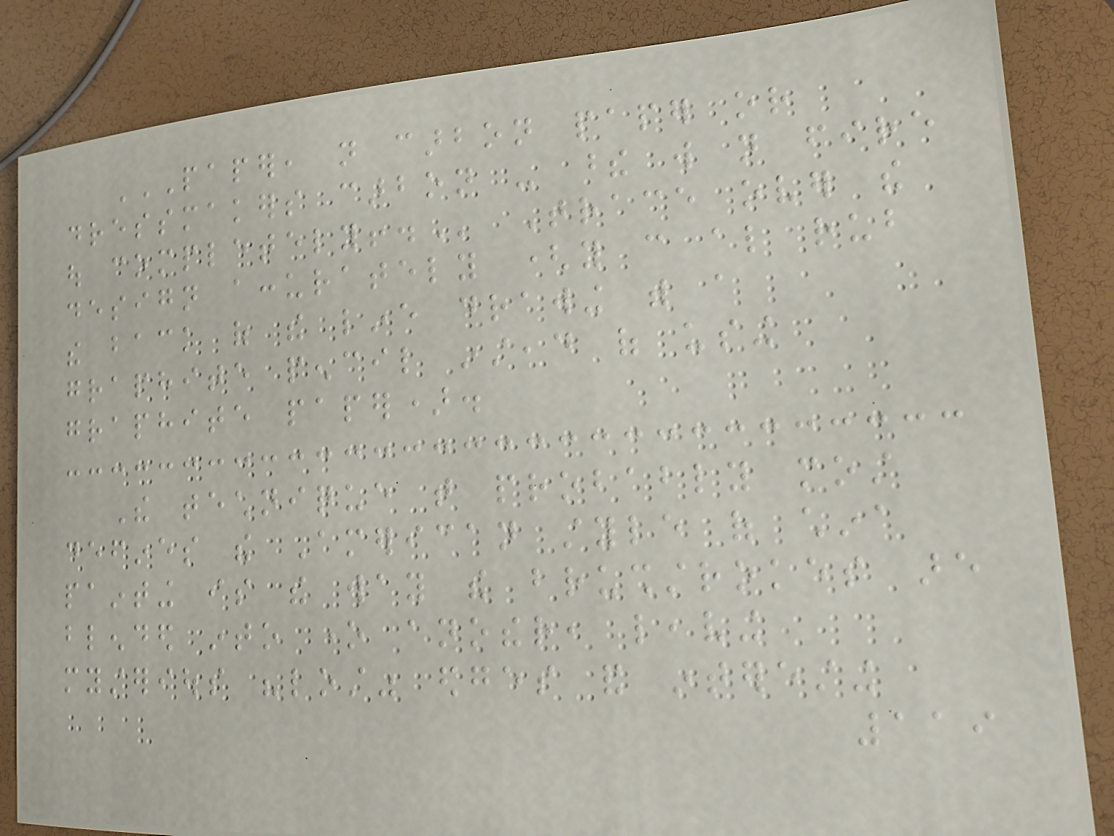PAPER, NOT CARBON PAPER OR
DRESSMAKERS CARBON - THESE WILL NOT FIRE
OUT COMPLETELY!. Trace over the
design accurately (you can also rub
the back of the line drawing with a
graphite pencil instead of using
graphite paper).
The technique that probably most
defines the American style of china
painting is the way the brushstrokes are
blended into one another, leaving
mysterious "lost" edges and interesting
119
